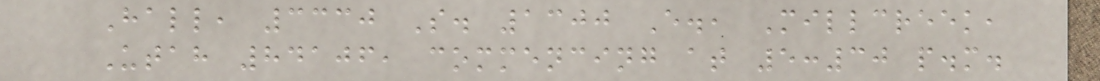Hall, 3330 S. 1300 E., Millcreek,
Utah 84106, commencing at 5:30 p.m.
